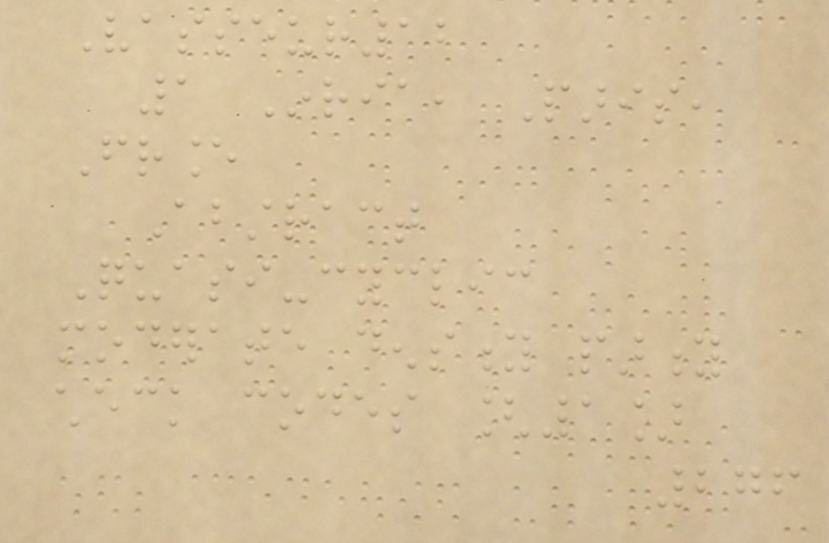Vasseur12
1 Inria, Paris,
France
Abstract
Quasi-cyclic
moderate density parity
check codes [1]
276
